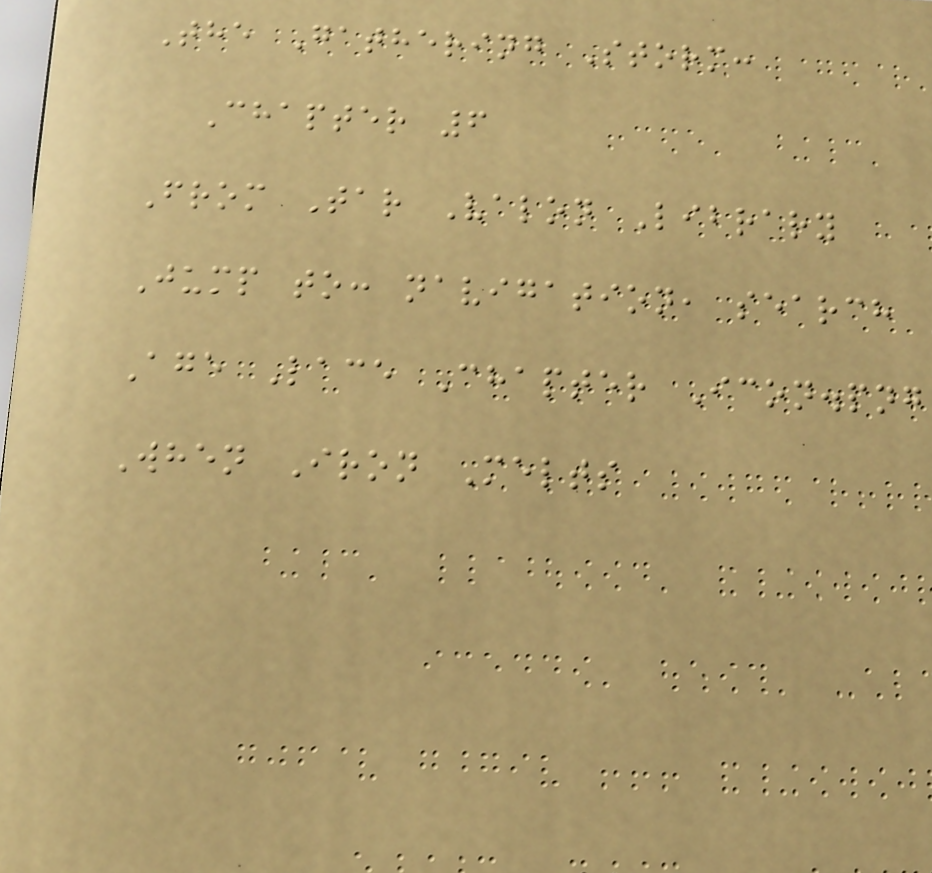The Gathering Storm:
Chapter 6
From Tar Valon Library
Jump to: navigation, search
Age Lace Chapter Icon.png
When Iron Melts
